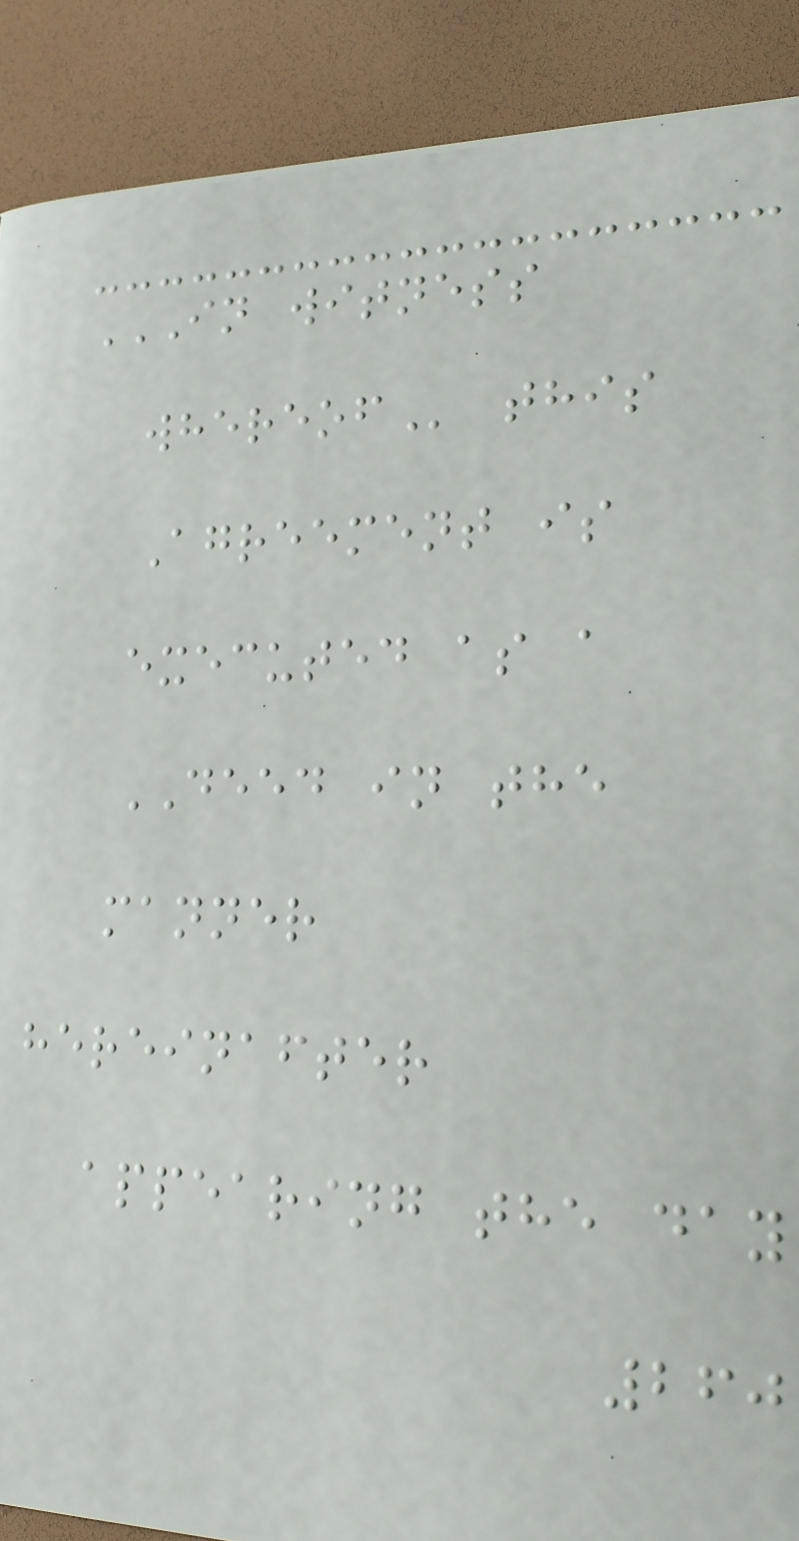IN WITNESS
WHEREOF this
Agreement is
executed as a
DEED in the
manner
hereinafter
appearing the day
260
